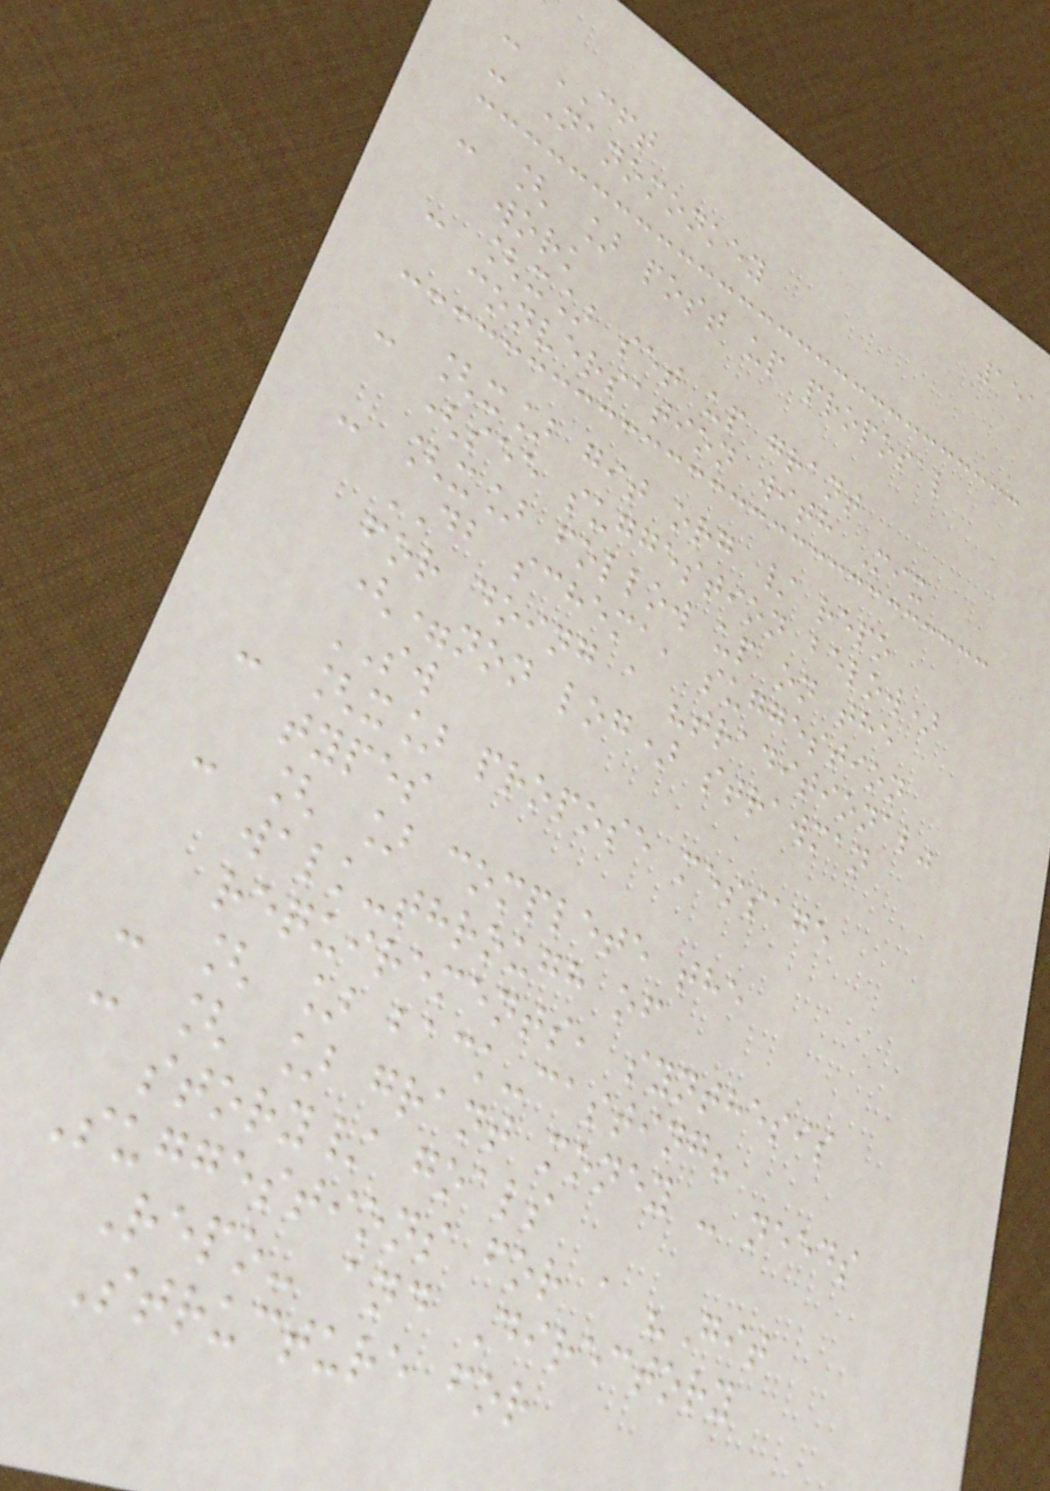151
- CFT
- Nanomonkey
- [ ] post up proposal
work
- [x] set up grant
conversation with Mix
- [x] git org / repo
(see suggestion below)
- [x] follow up on the
DB schema, suggestion
for doing a "traditional"
(=non log) strawman
SW
- [x] propose message
types
- [ ] complete the
walk-through of
requirements, synthesis
- [ ] back-casting?
- [ ] grant money - needs
story/ goals
Suggestions for a "Git
Repo- and Directory
Structure for
